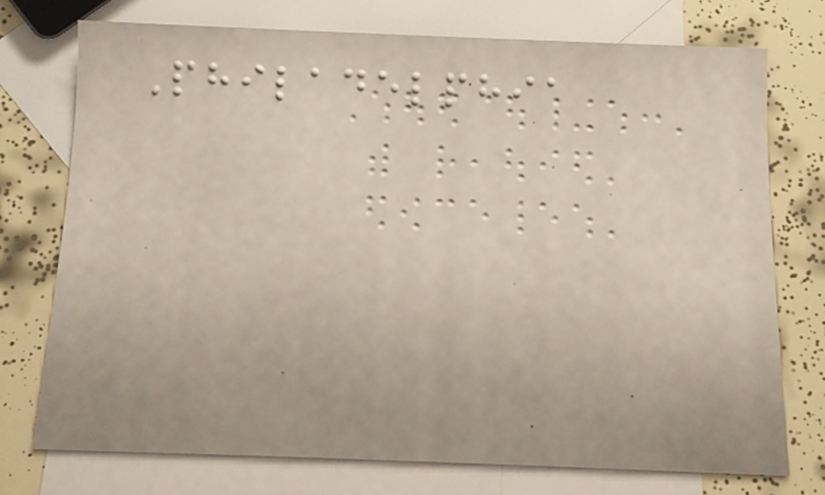Philadelphia
